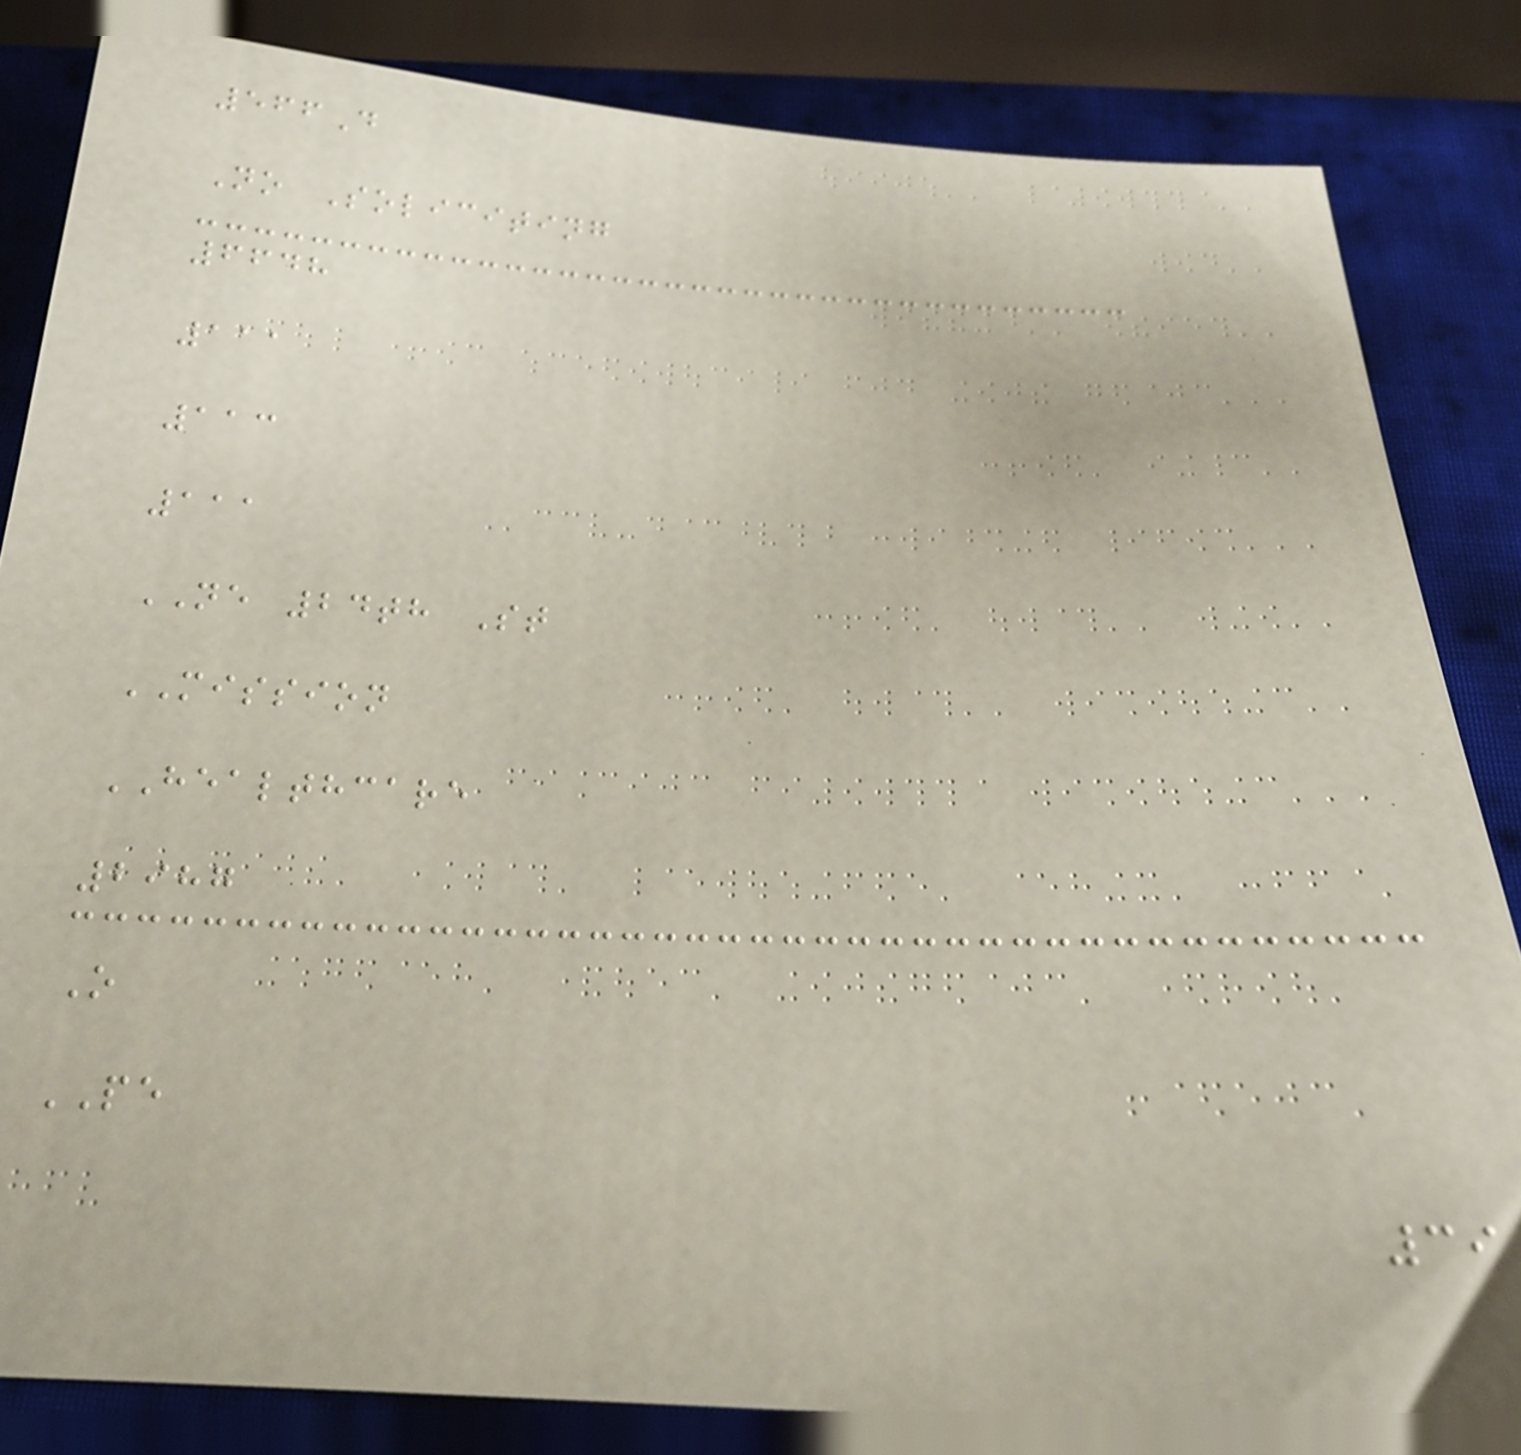566D
No Soliciting
6648
111
113
111
NE 24th St
MISSION
HEALTHCARE
2987
O
PE
39
